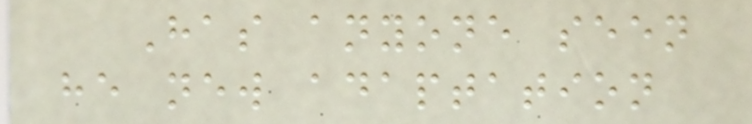Has anyone seen
he new adaptation
